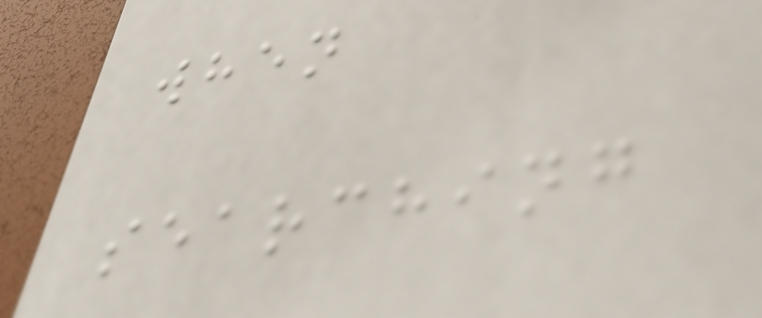when
searching
